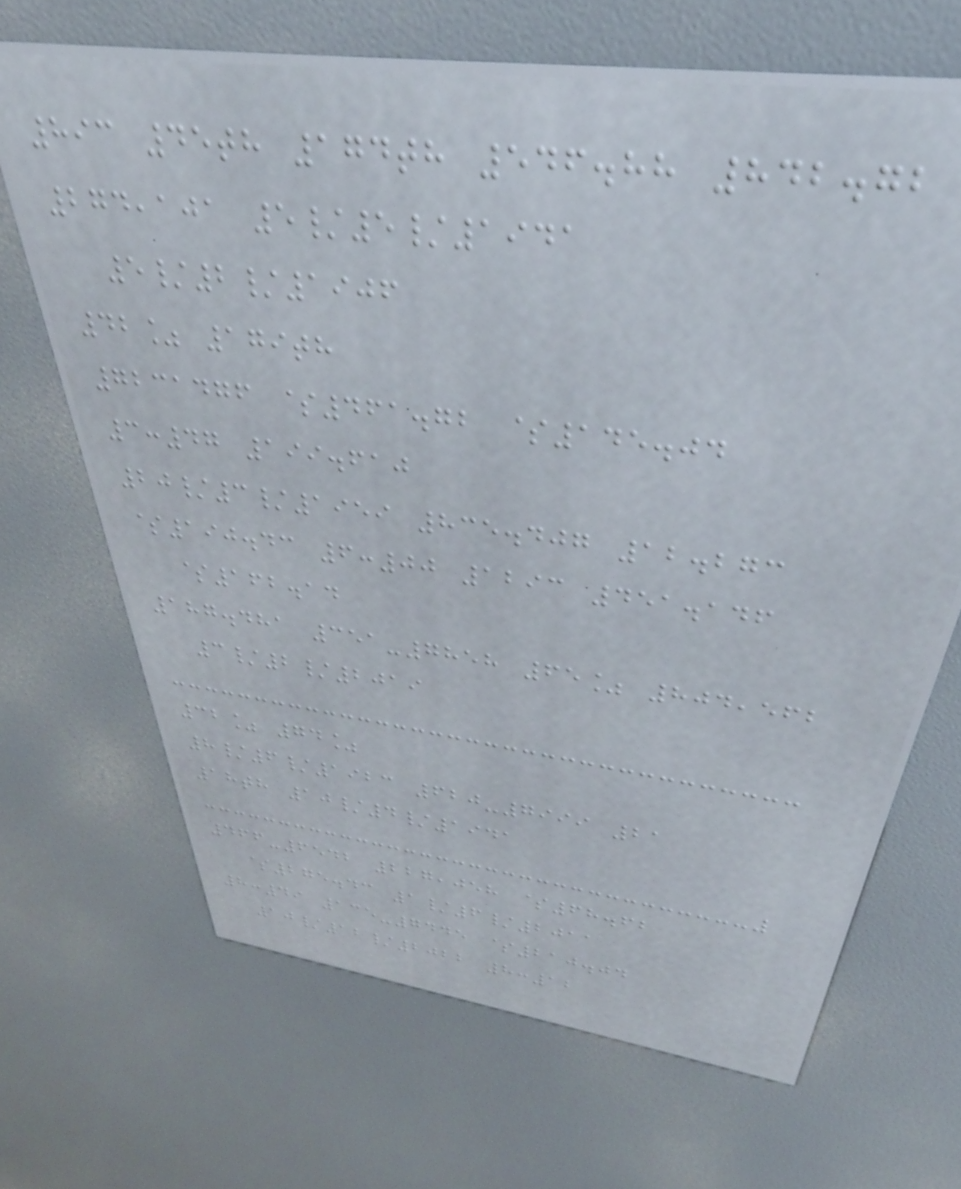893 45th 174th 546.88 842.72
274,101 5/5/1941
5/2/1906
42% 179th
7231476 $461.72 $145.04
3:47 199.610
20/3/1959 835.407 12.273
$190.43 6:00 1293 451.146
$162.14
187.481 351-7858 65% 804,562
3/2/2019
32% 74%
8/6/1923 620-7999 21
18th 10/4/1941
466-6542 227,058 $68.62
$275.43 1/6/2011
8:49 135-7445 $210.04
10/12/2022 8:12
